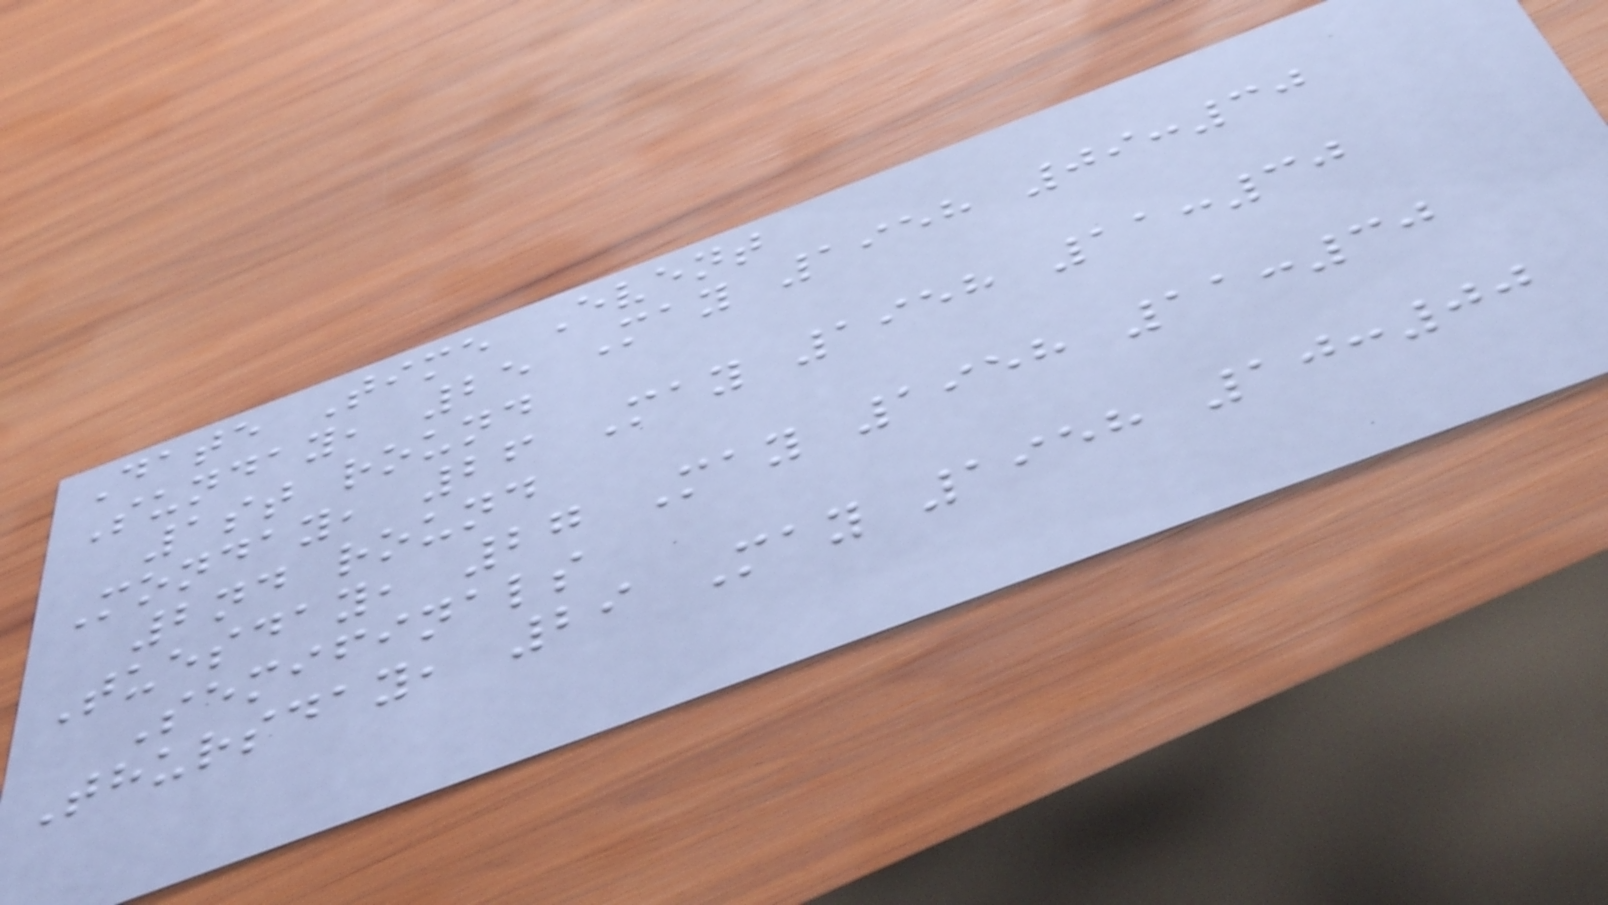Date Time Event
Sunday, 25 May 1958 09:30
1st round
Monday, 26 May 1958 11:30
2nd round
Tuesday, 27 May 1958 11:30
Semifinals
Thursday, 29 May 1958 10:00
